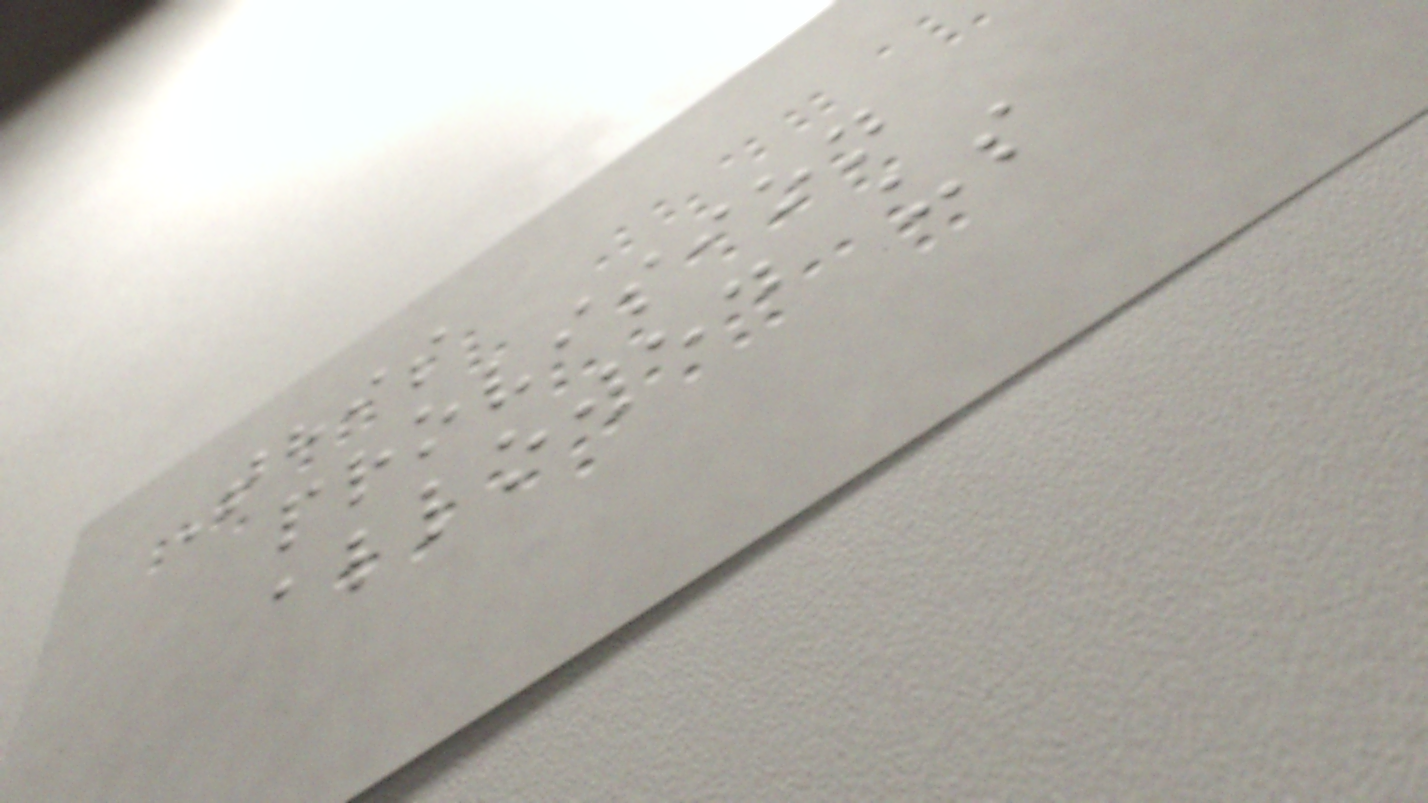This
provision
allowed us
